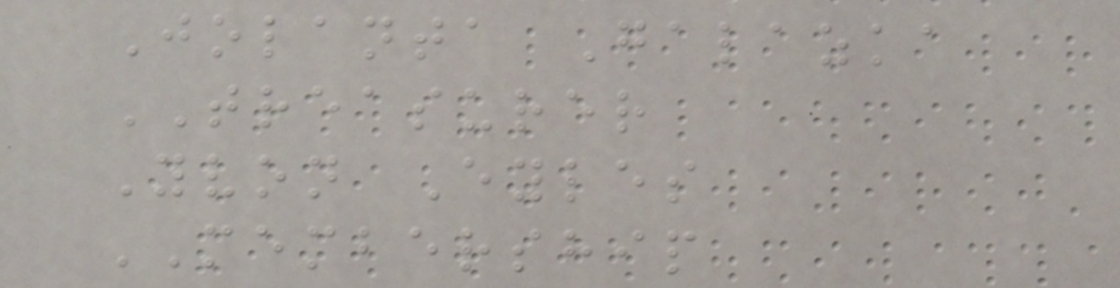Jolanta Galazka
TREASURER
Yvon Eyles
MEMBERSHIP
